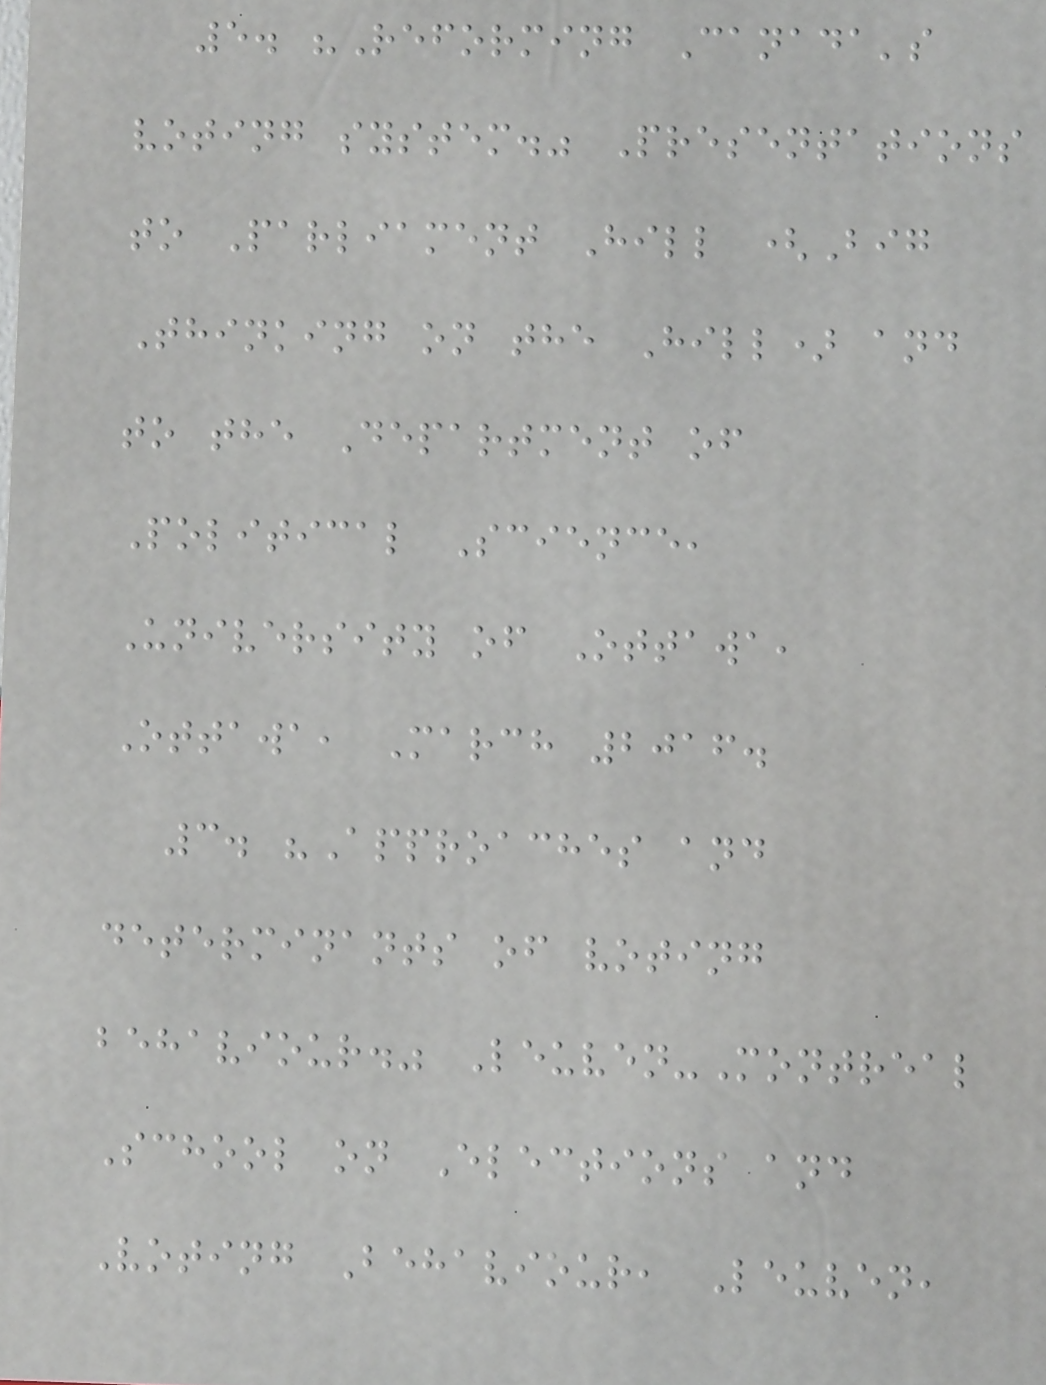5. "Reforming Canada's
voting system." Presentations
to Parliament Hill (Big
Thinking on the Hill) and
to the Department of
Political Science,
University of Ottawa,
Ottawa, March 2016.
3. "Approaches and
determinants of voting
behaviour." Leuven-Montreal
School on Elections and
Voting Behaviour, Leuven,
